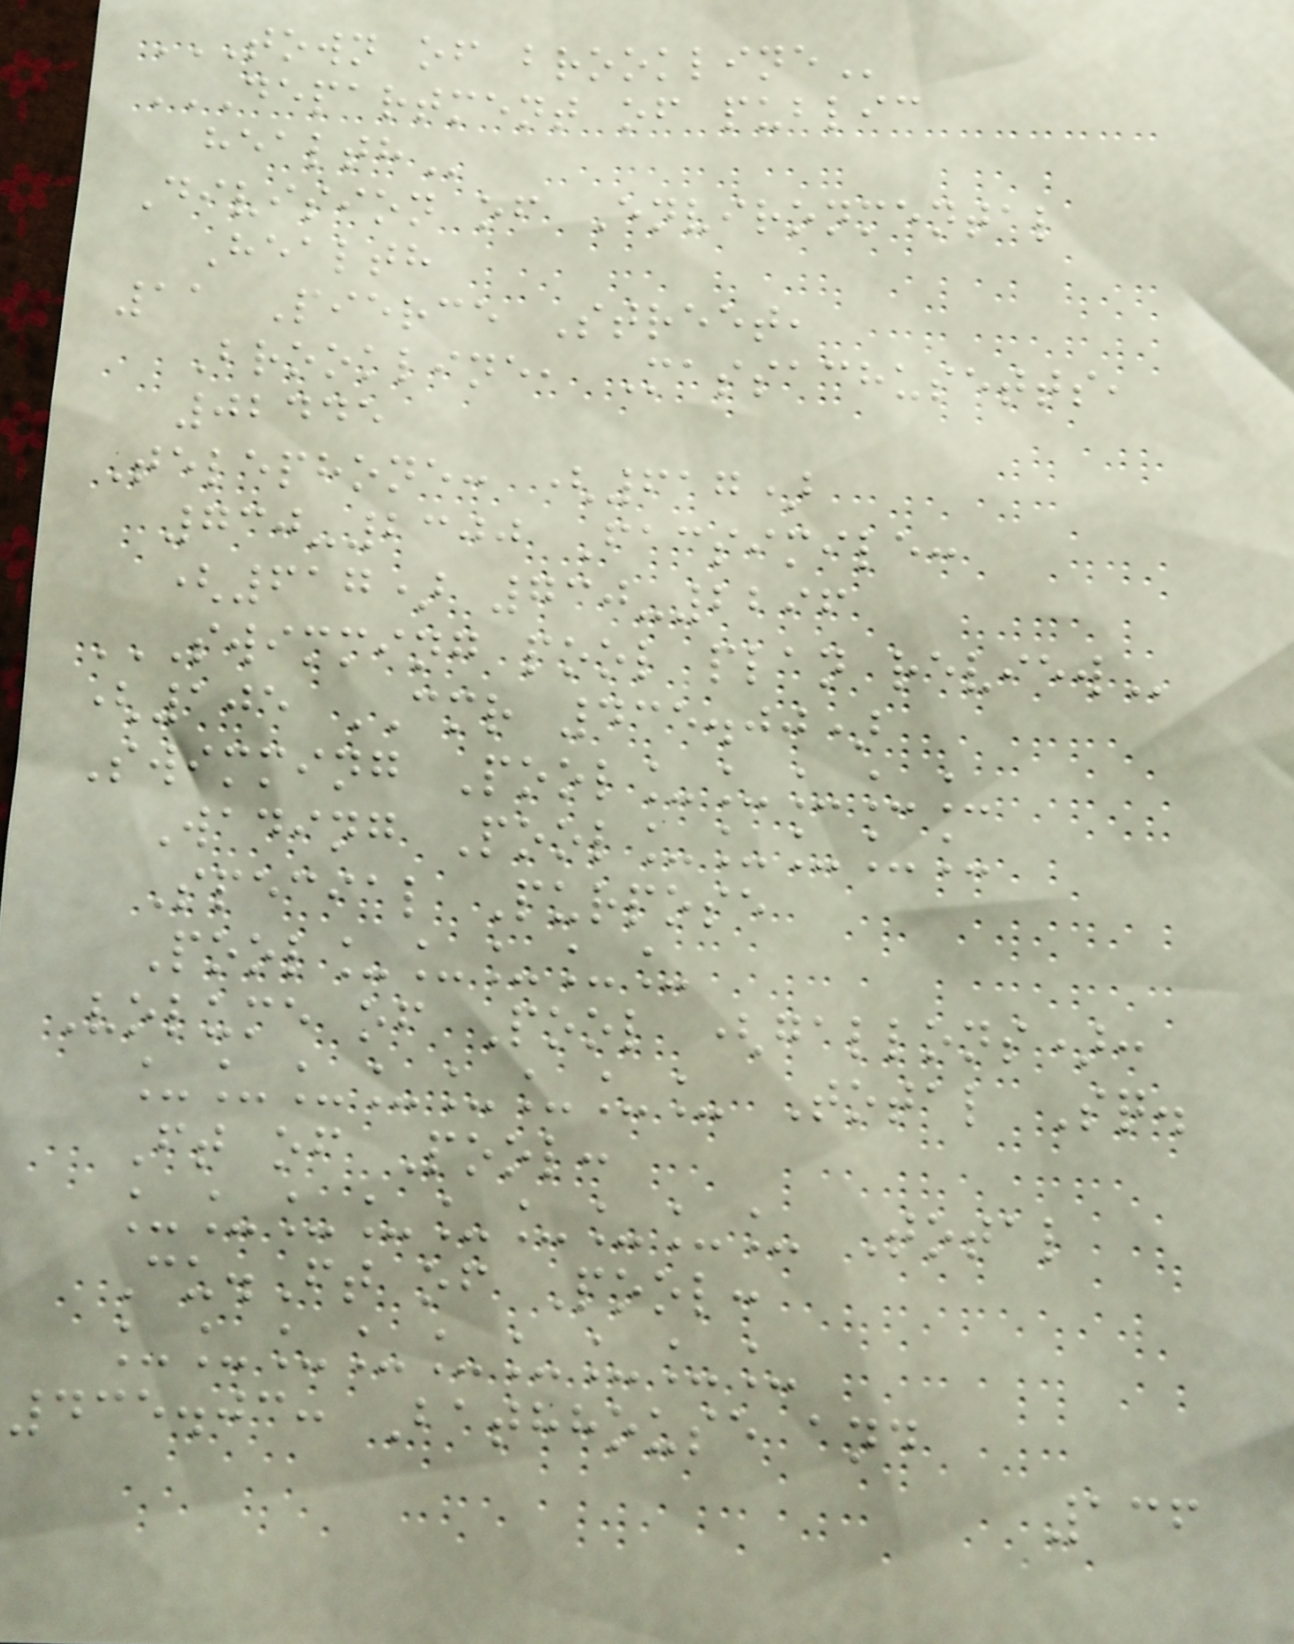TOWN OF BROOKLINE
DEPARTMENT OF PUBLIC
HEALTH
Division of Environmental
Health
11 Pierce Street,
Brookline, Massachusetts,
02445
Telephone: (617)
730-2300 Facsimile:
(617) 730-2296
SWIMMING POOL PLAN REVIEW
(105 CMR 435.00)
Swimming Pool_____
Wading Pool_____
Special Purpose
Pool_____
Volume of Pool (gallons):
________ Total Sq.
Ft of Pool:
_________ Total
Cu.Ft of Pool:
_________
435.03: Bathhouse and
136
